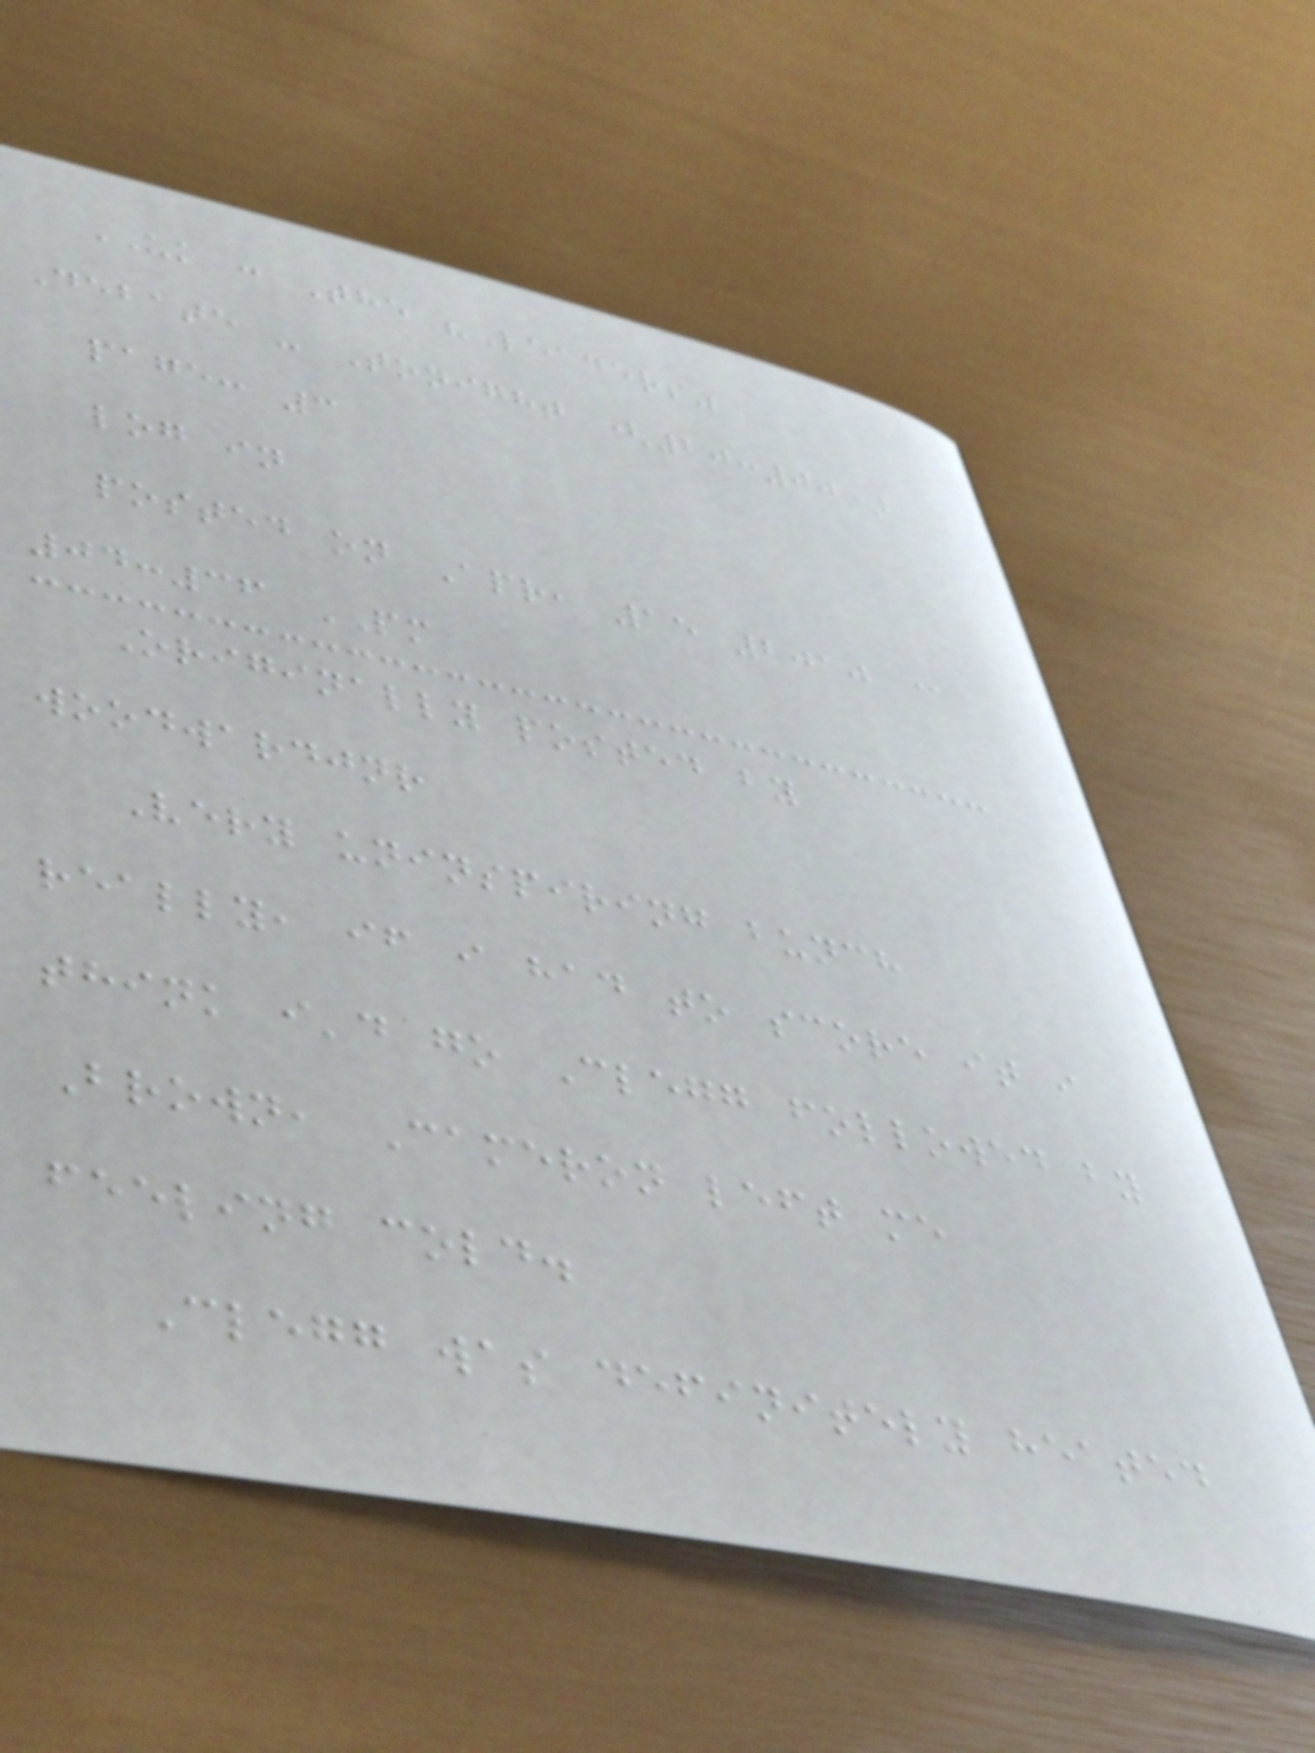UK : The "Leaders"
Debate - Tonight (20:00)
page: 3
log in
posted on Apr, 15 2010 @
04:36 PM
Originally posted by
woodwardjnr
Very uninspiring bunch
really, if i had to score it i
think i'd go Clegg followed by
Brown, Cameron left me
feeling cold.
Clegg was definitely heated
